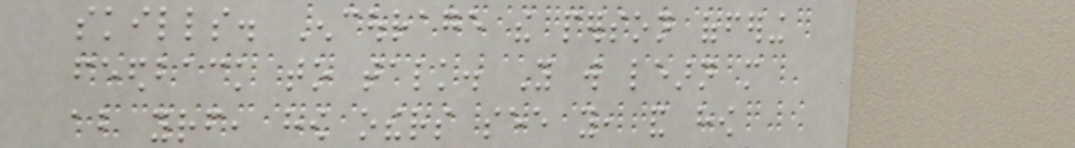skills. Encourage the person offering
feedback to talk. You will learn more
about yourself, how others see you, and how
